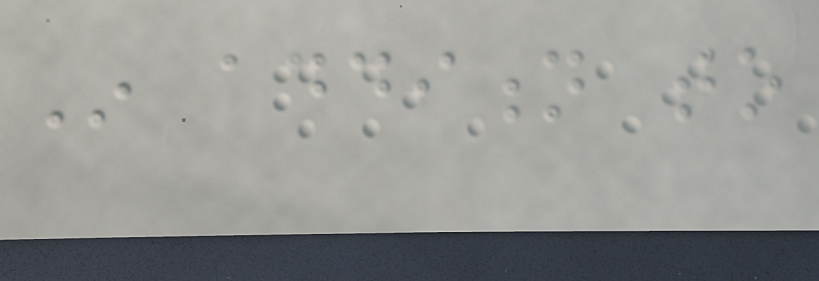In addition to
